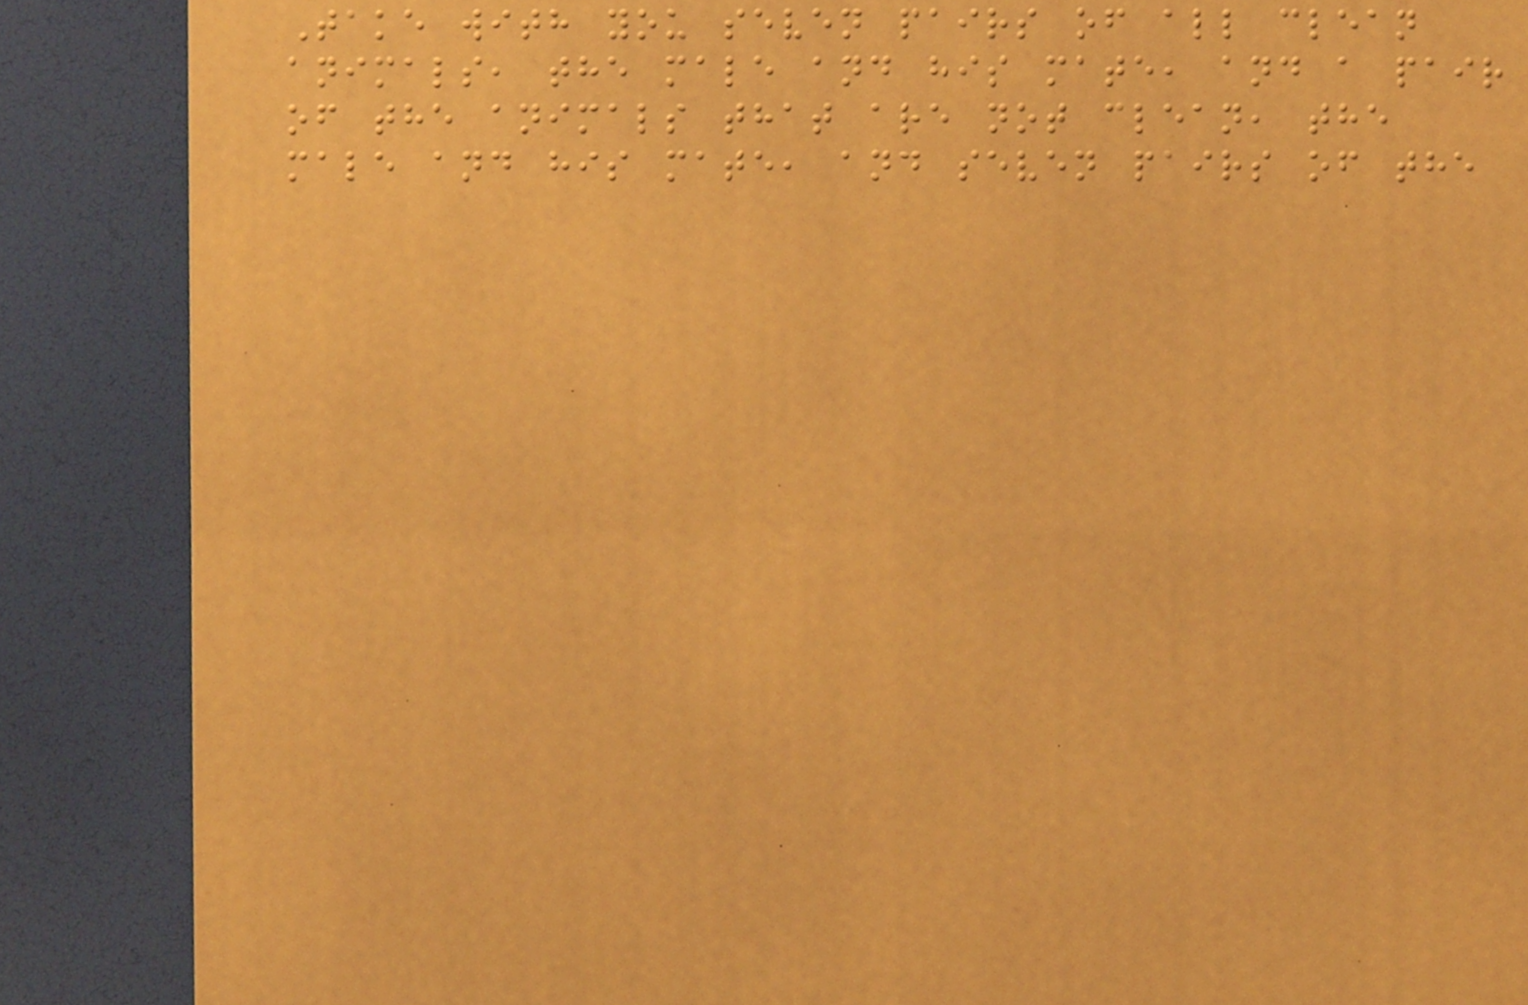Take with you seven pairs of all clean
animals, the male and his mate, and a pair
of the animals that are not clean, the
male and his mate, and seven pairs of the
